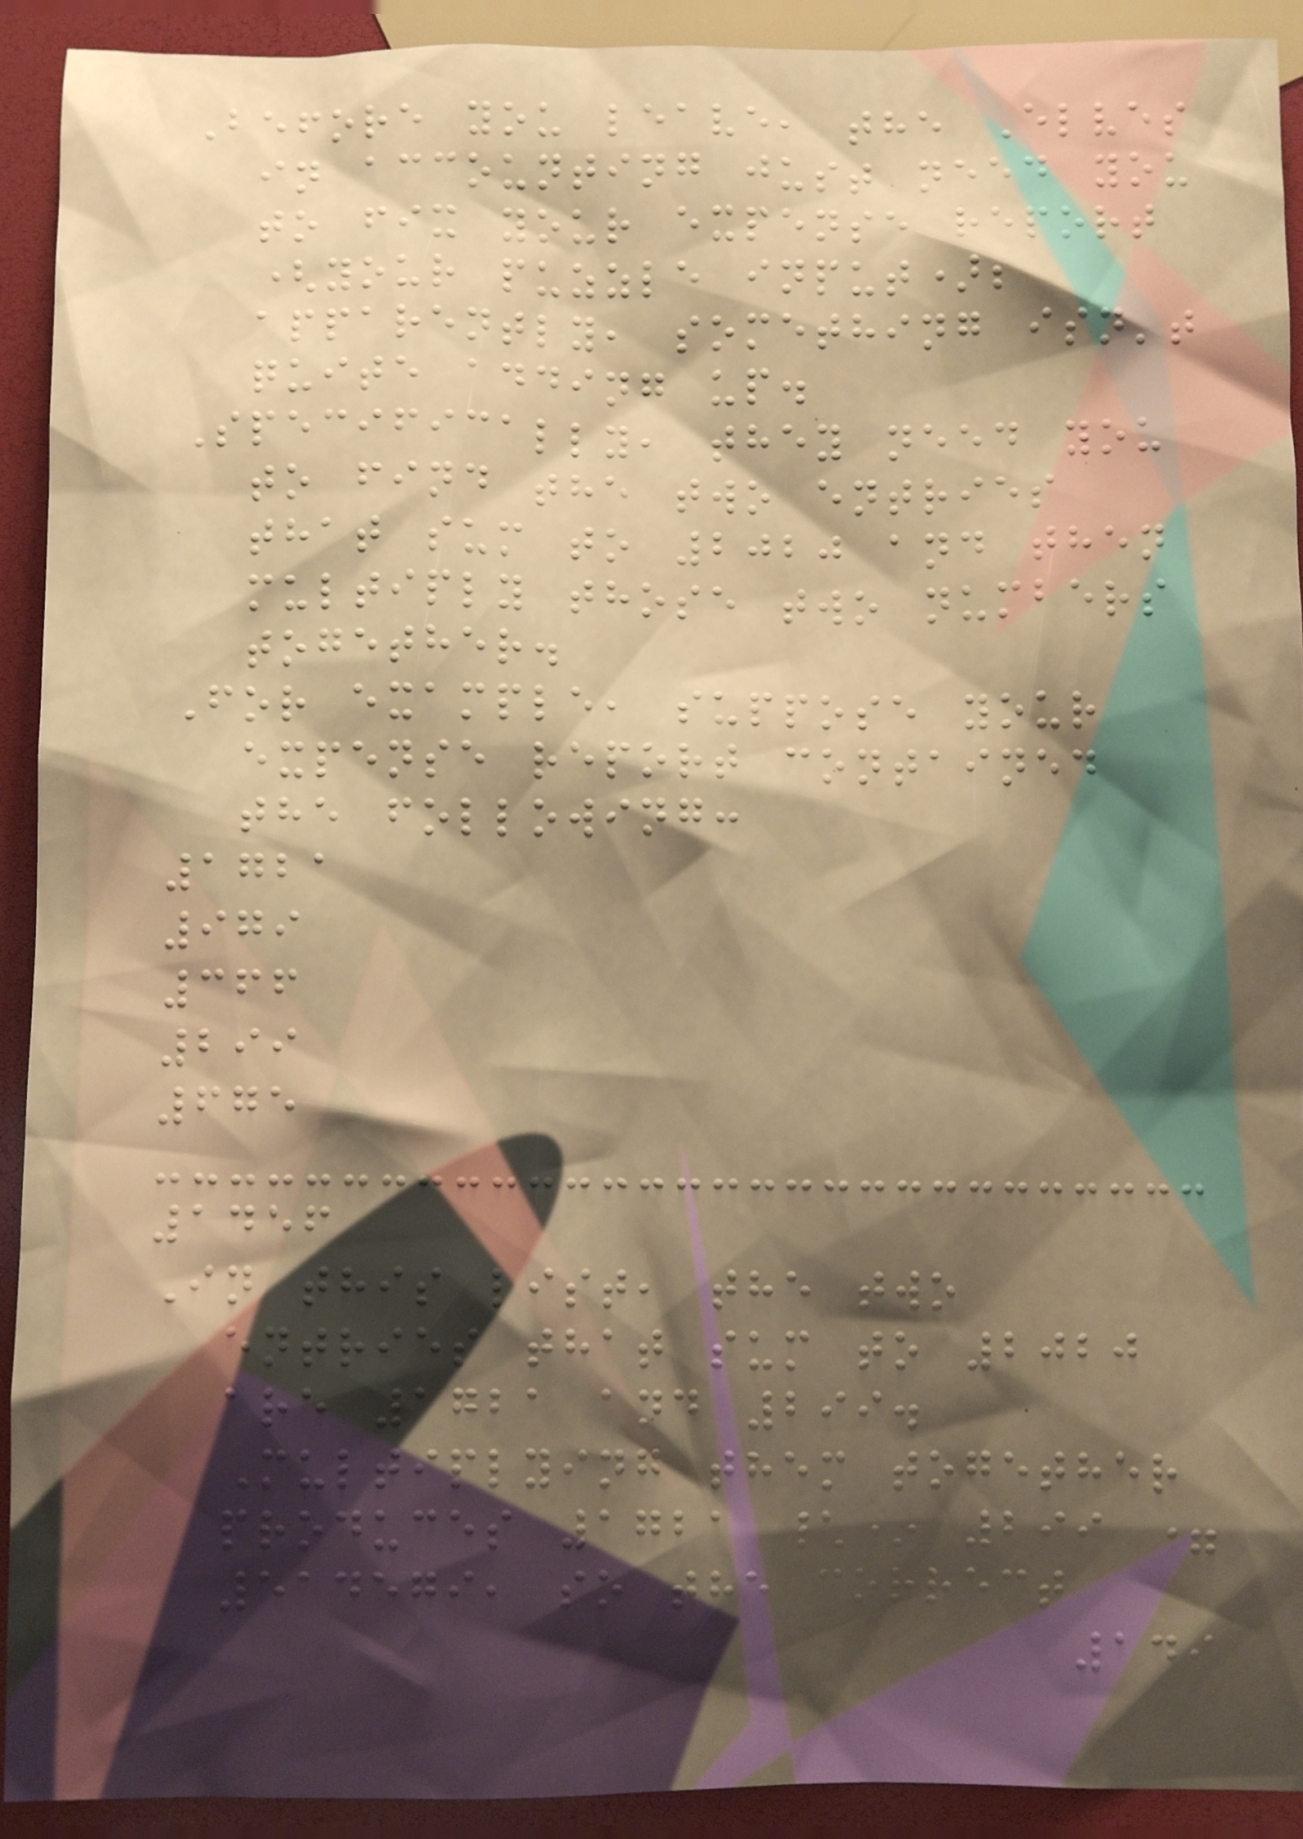Before you leave, the Elves
in accounting just need you
to fix your expense report
(your puzzle input);
apparently, something isn't
quite adding up.
Specifically, they need you
to find the two entries
that sum to 2020 and then
multiply those two numbers
together.
For example, suppose your
expense report contained
the following:
1721
979
366
299
675
1456
In this list, the two
entries that sum to 2020
are 1721 and 299.
Multiplying them together
produces 1721 \* 299 =
514579, so the correct
149
